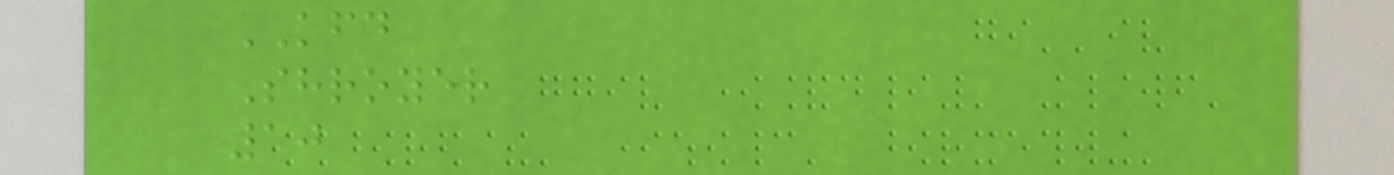KFD
Shroyer
10
